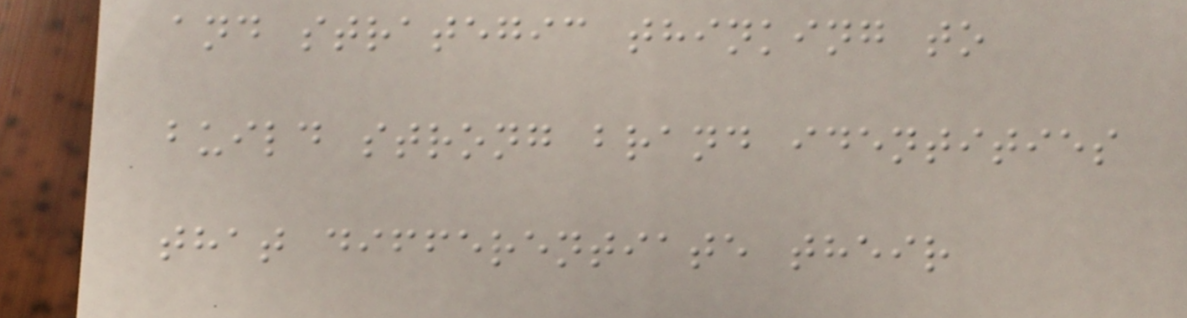and strategic thinking to
build strong brand identities
that differentiate their
